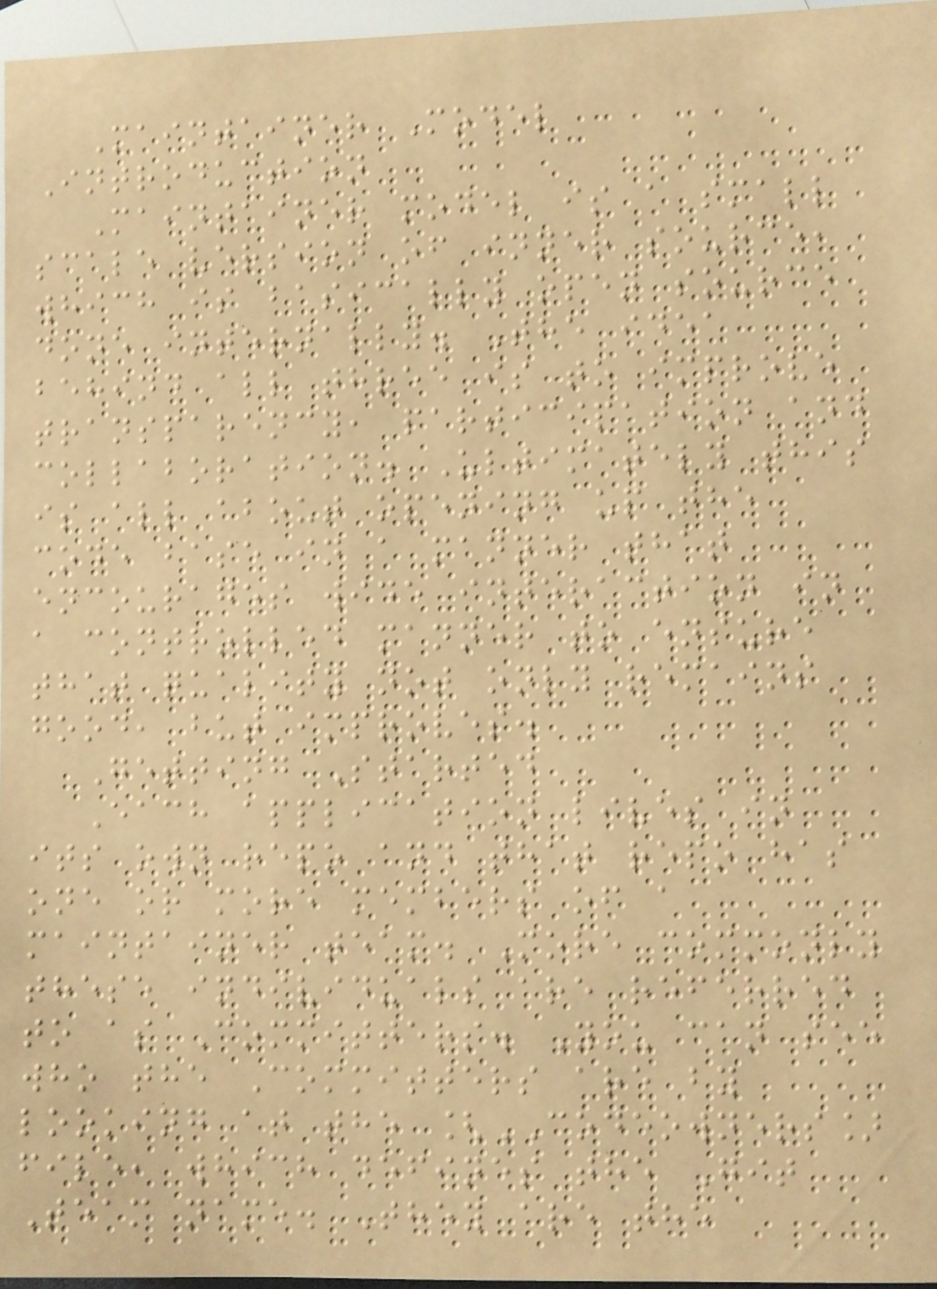Maintainer Model
Introduction
Maintainer model is a small
scale version of inner source,
which is basically open source
done internally. The idea
behind all three is to improve
transparency, participation and
collaboration. Ultimately this
is all about opening up the
code base in a manner that
encourages wide interaction in
a controlled manner to ensure
that quality not only remains
good, but improves.
Getting Started
Each application lives in
its own repo and that repo has
one or more members of a
maintainer team. More commonly
these individuals are referred
to as Committers. You can see
who the Committers are by
looking at the [CODEOWNERS]
file, which defines the Git
Team name. They are the
